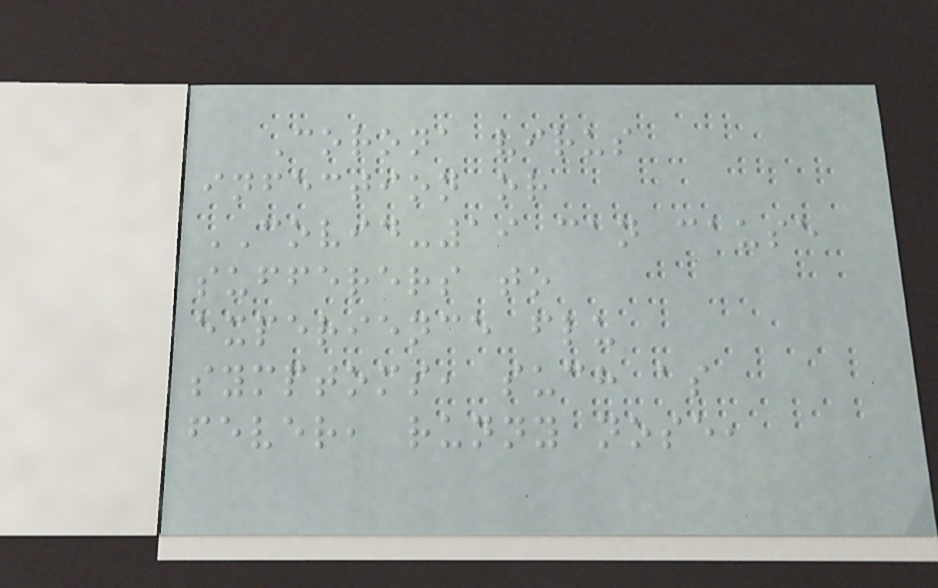Corona virus
infection or
COVID-19 can cause
sufferers to
experience flu
symptoms, such as
fever, runny nose,
